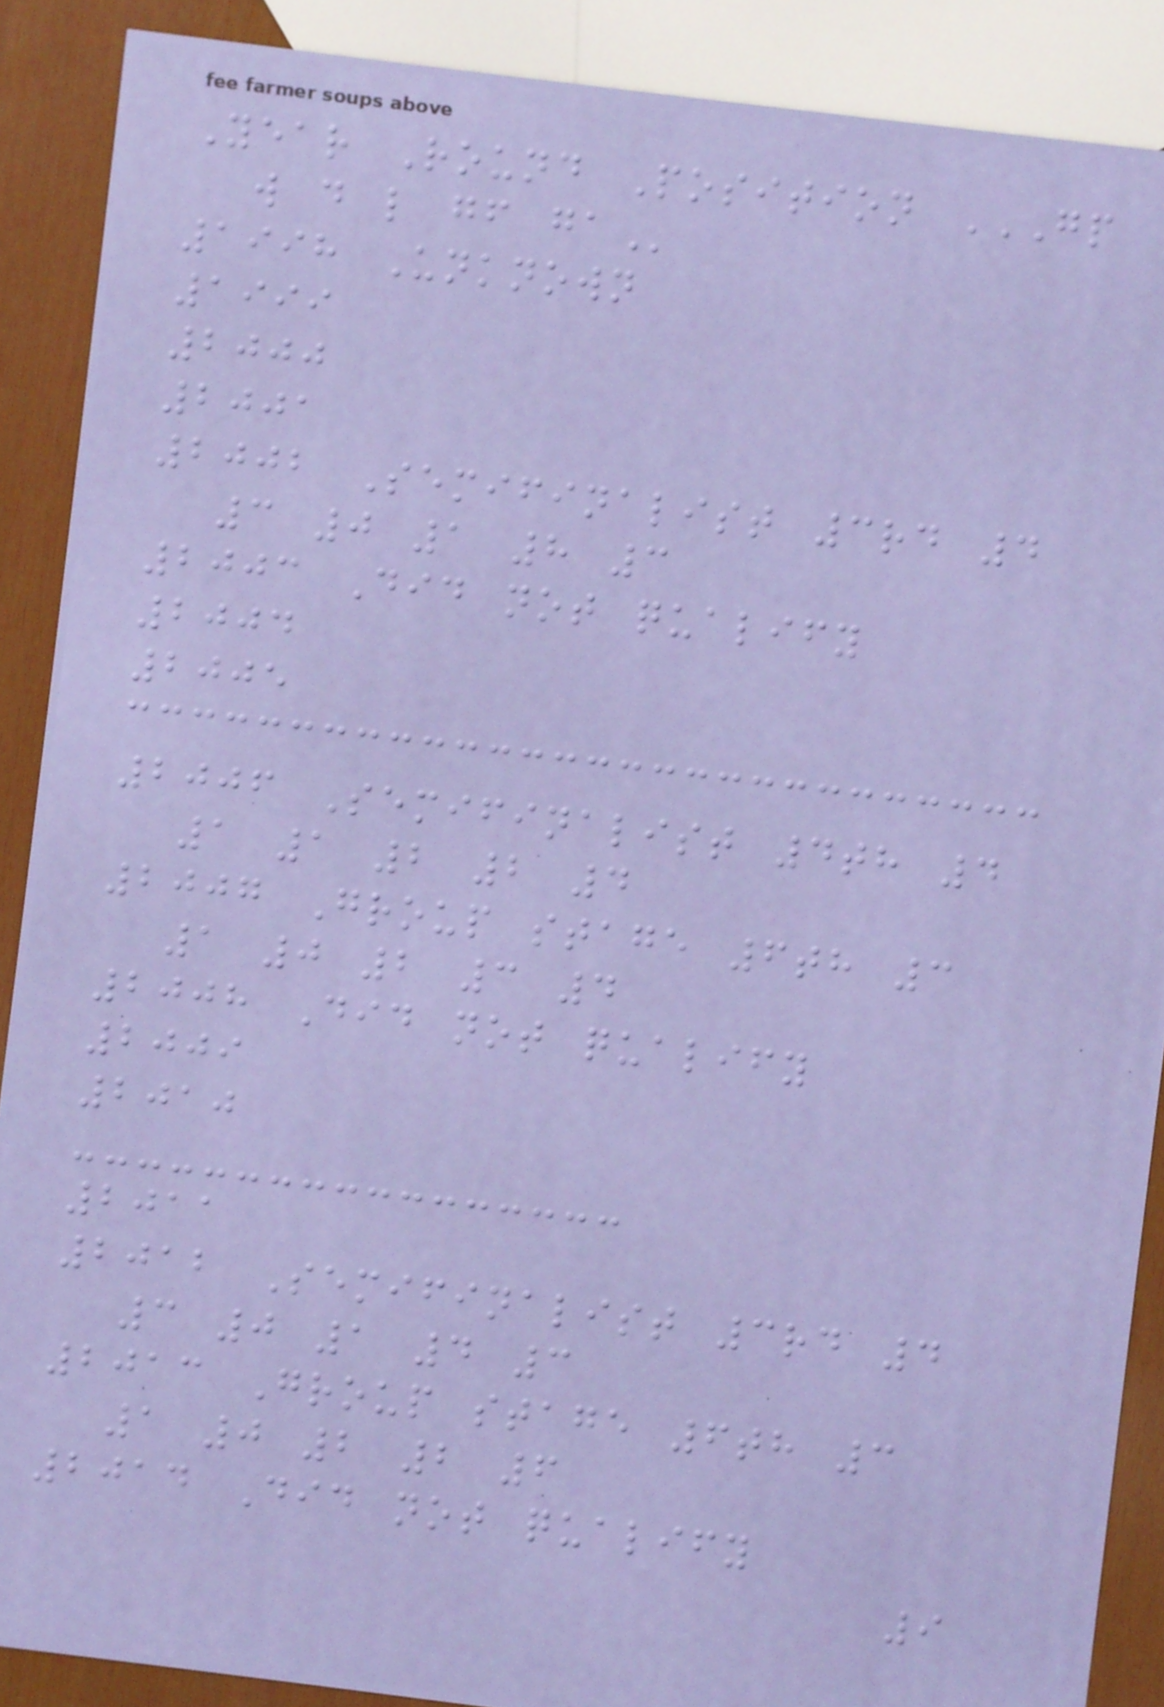Year Round Position GP
W D L GF GA
1998 Unknown
1999
2000
2001
2002 Semifinalist 3rd 4
3 0 1 8 3
2003 Did not qualify
2004
2005
2006 Semifinalist 4th 4
1 1 2 2 4
2007 Group stage 6th 3
1 0 2 3 4
2008 Did not qualify
2009
2010
2011
2012 Semifinalist 3rd 4
3 0 1 4 3
2013 Group stage 6th 3
1 0 2 2 6
2014 Did not qualify
9
